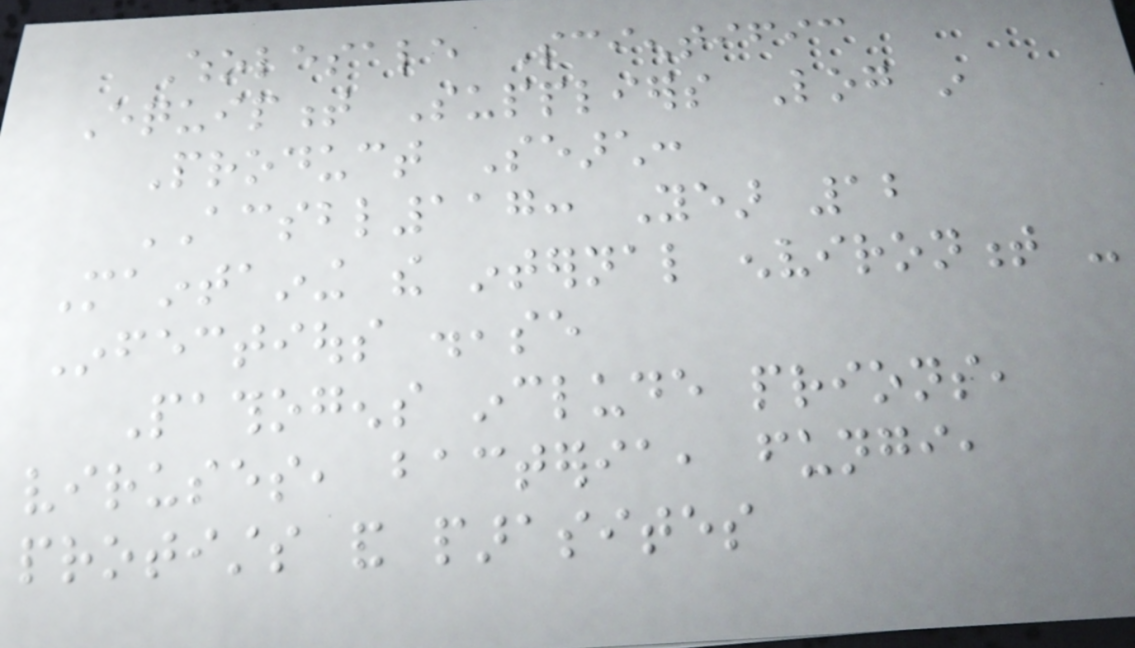Wholesale Scientific
Equipment Suppliers Log in
Product Search:
ACSBL117: Year 12
Maintaining the internal environment -
Infectious disease
Pathogens include prions,
viruses, bacteria, fungi,
protists and parasites
